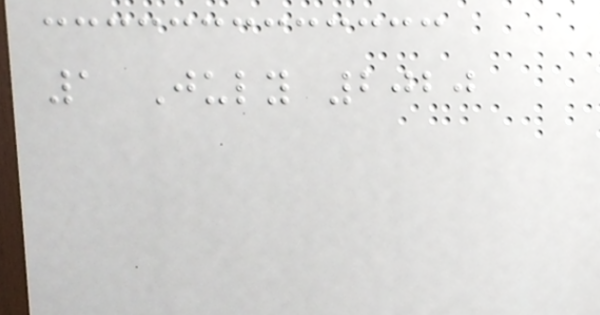1 July 2020
